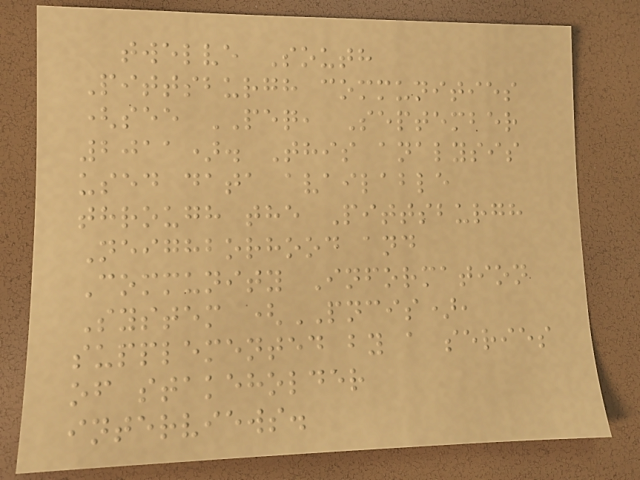twelve South
Pittsburgh communities
(see PEQ, September
2011). This analysis
used data available
through the Pittsburgh
Neighborhood and
Community Information
System (PNCIS),
supplemented by a series
of stakeholder
interviews.
